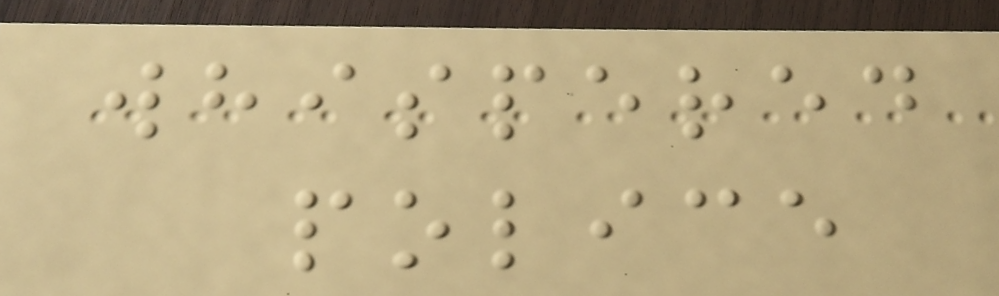whispered
police
